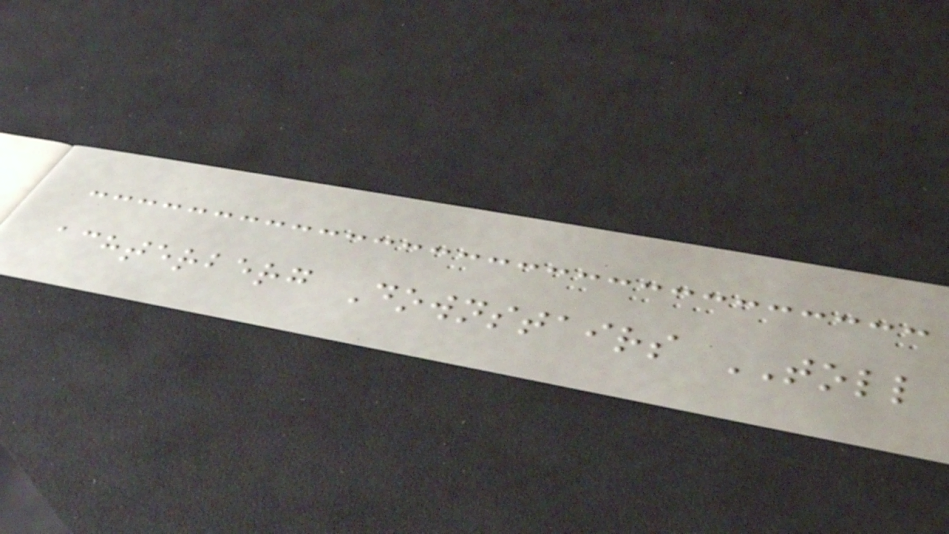achterberg Downstairs TOLL
